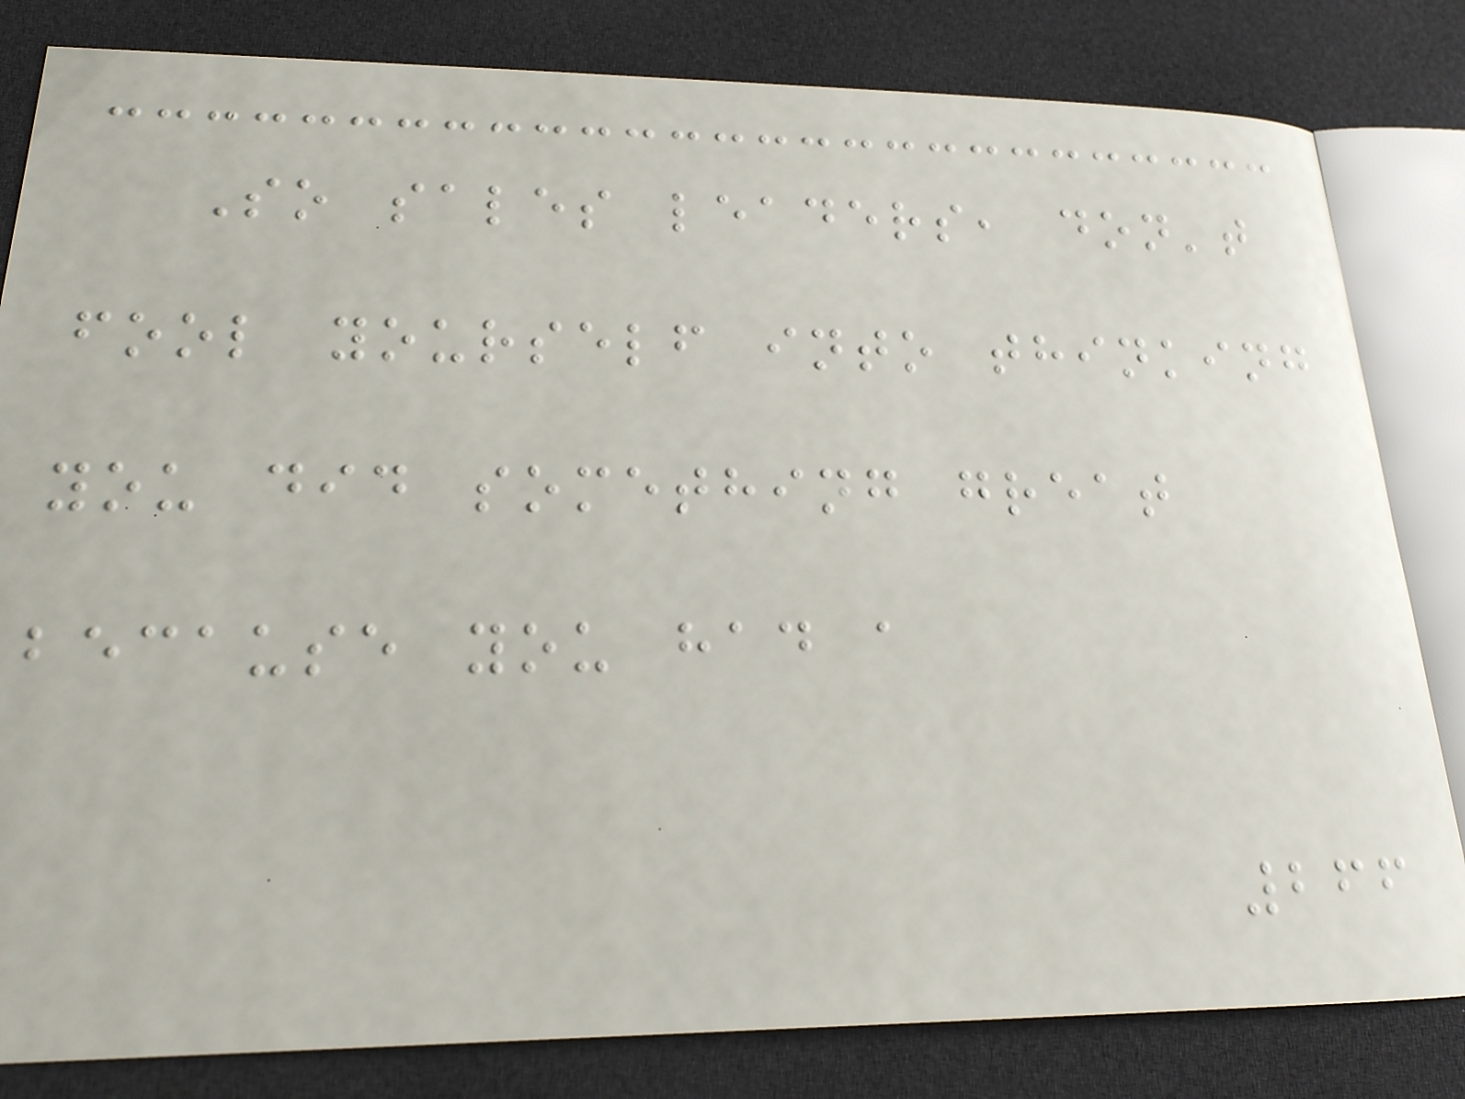So sales leaders, don't
fool yourself into thinking
you did something great
because you had a
266
